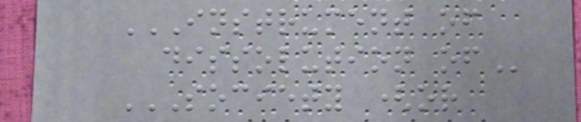INSTRUMENT OF
DISSOLUTION OF
SOCIETY (OR
